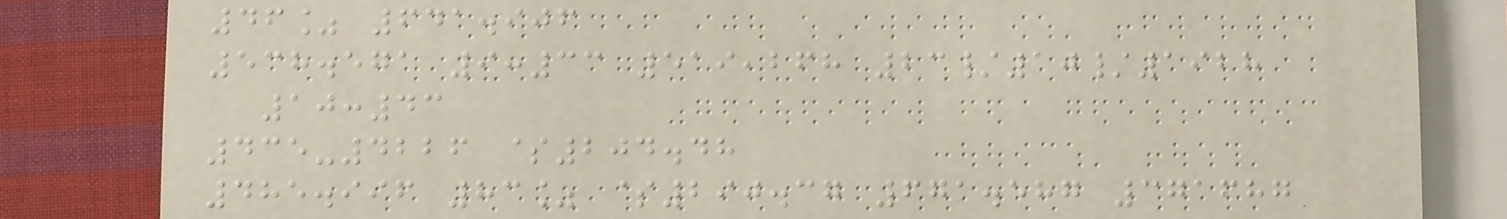46% 641.906
538.571 9:33 519,268 23/10/1928
10:43
435-4226 $204.48
485.996 83% $290.37 671.587 371687
